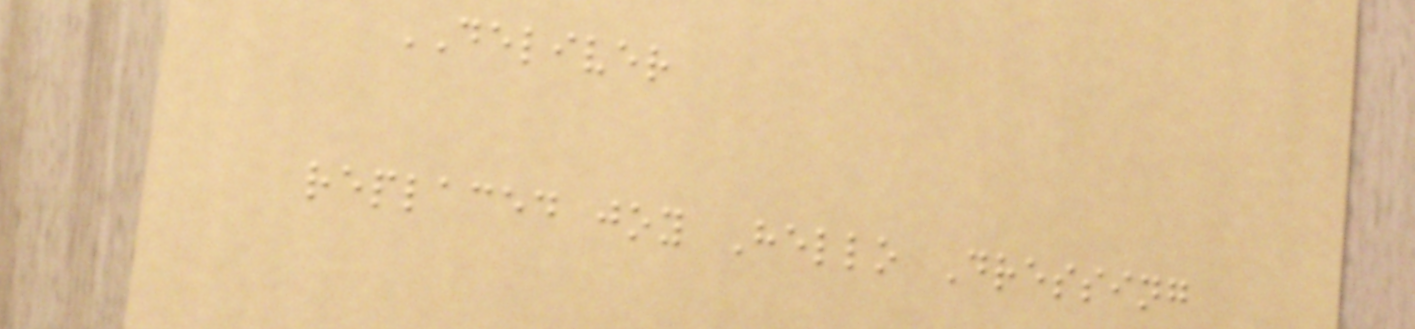DELIVER
replaced joy Hello Dressing
